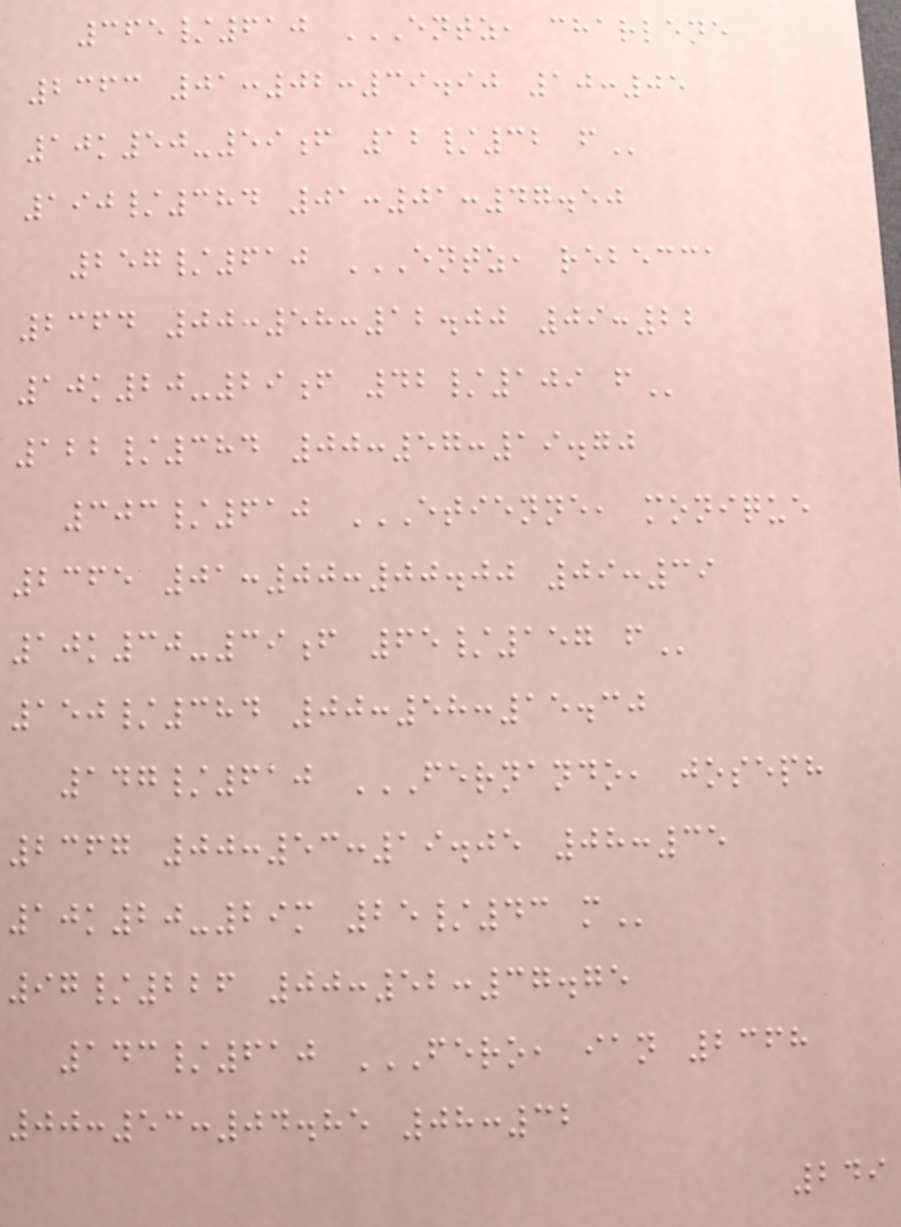365/610 ENTZ, CHARLENE
2363 01:02:39.90 10:05
10K50-59F 12/32 F
190/384 01:01:47.50
257/610 ENTZ, REBECCA
2364 00:58:12.00 09:22
10K20-29F 42/109 F
122/384 00:57:19.70
303/610 ETIENNE, MONIQUE
2365 01:00:00.00 09:39
10K30-39F 65/157 F
150/384 00:58:15.30
147/610 FERNANDO, JOSEPH
2367 00:53:19.05 08:35
10K20-29M 25/43 M
97/226 00:52:37.75
143/610 FERO, IAN 2368
00:53:04.85 08:32
249
